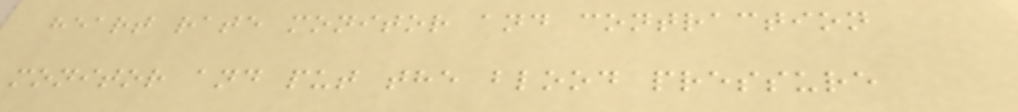heart rate monitor and contraction
monitor and put the blood pressure
